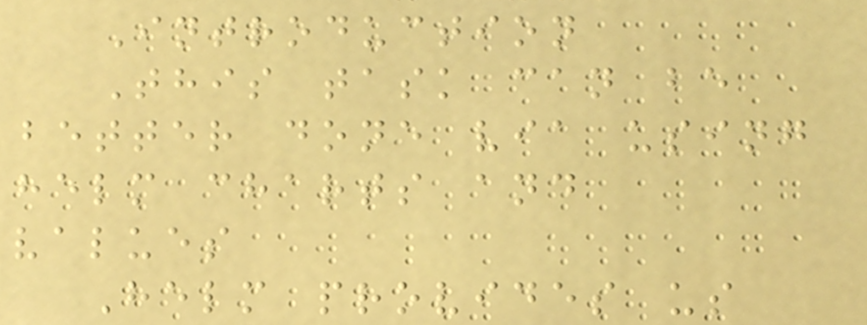Introduction
This task can be
better done via using
helm charts and
values
Helm provides us
